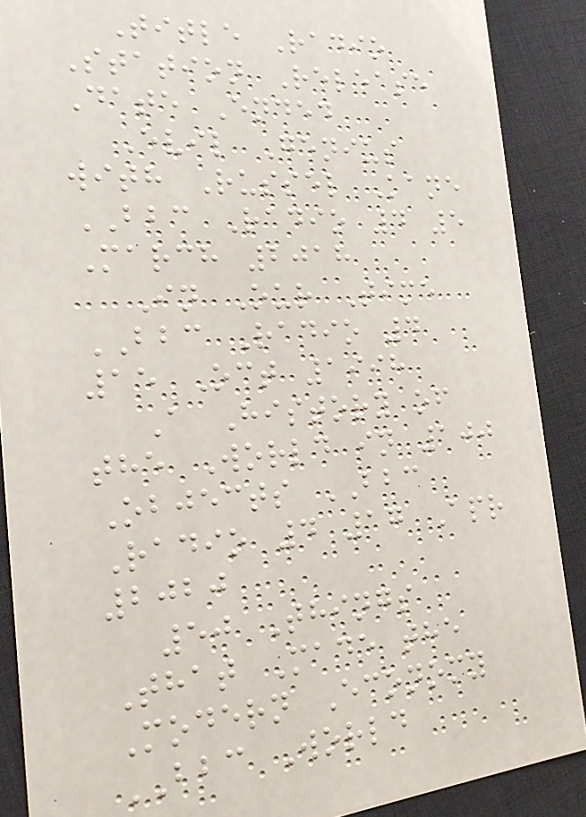Title Radio
Station Release
Date Ended
Evil Genius
with Russel Kane
BBC Radio 4 5
March 2018
In Our Time
BBC Radio 4
15 Oct 1998
A History of
the World in 100
Objects BBC
Radio 4 17 Apr
2020
50 Things
That Made the
Modern Economy
BBC World
